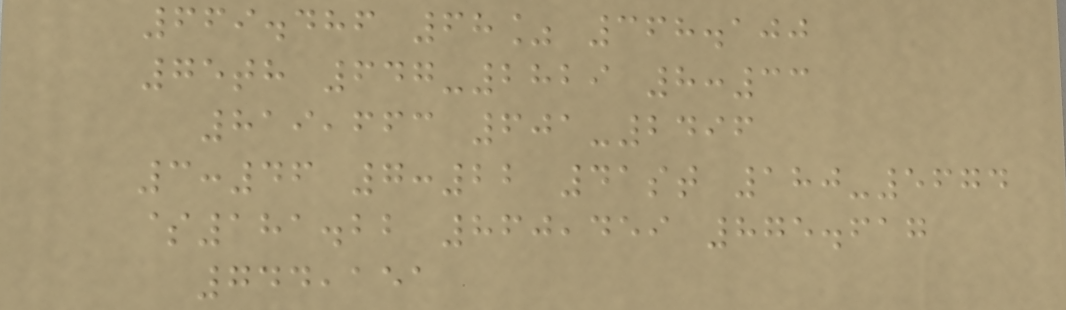669.486 68% 368.100
75th 647-2829 8:33
819,663 601-2496
3:46 7:22 41st 180-5674
$181.22 860,459 875.617
744,151
